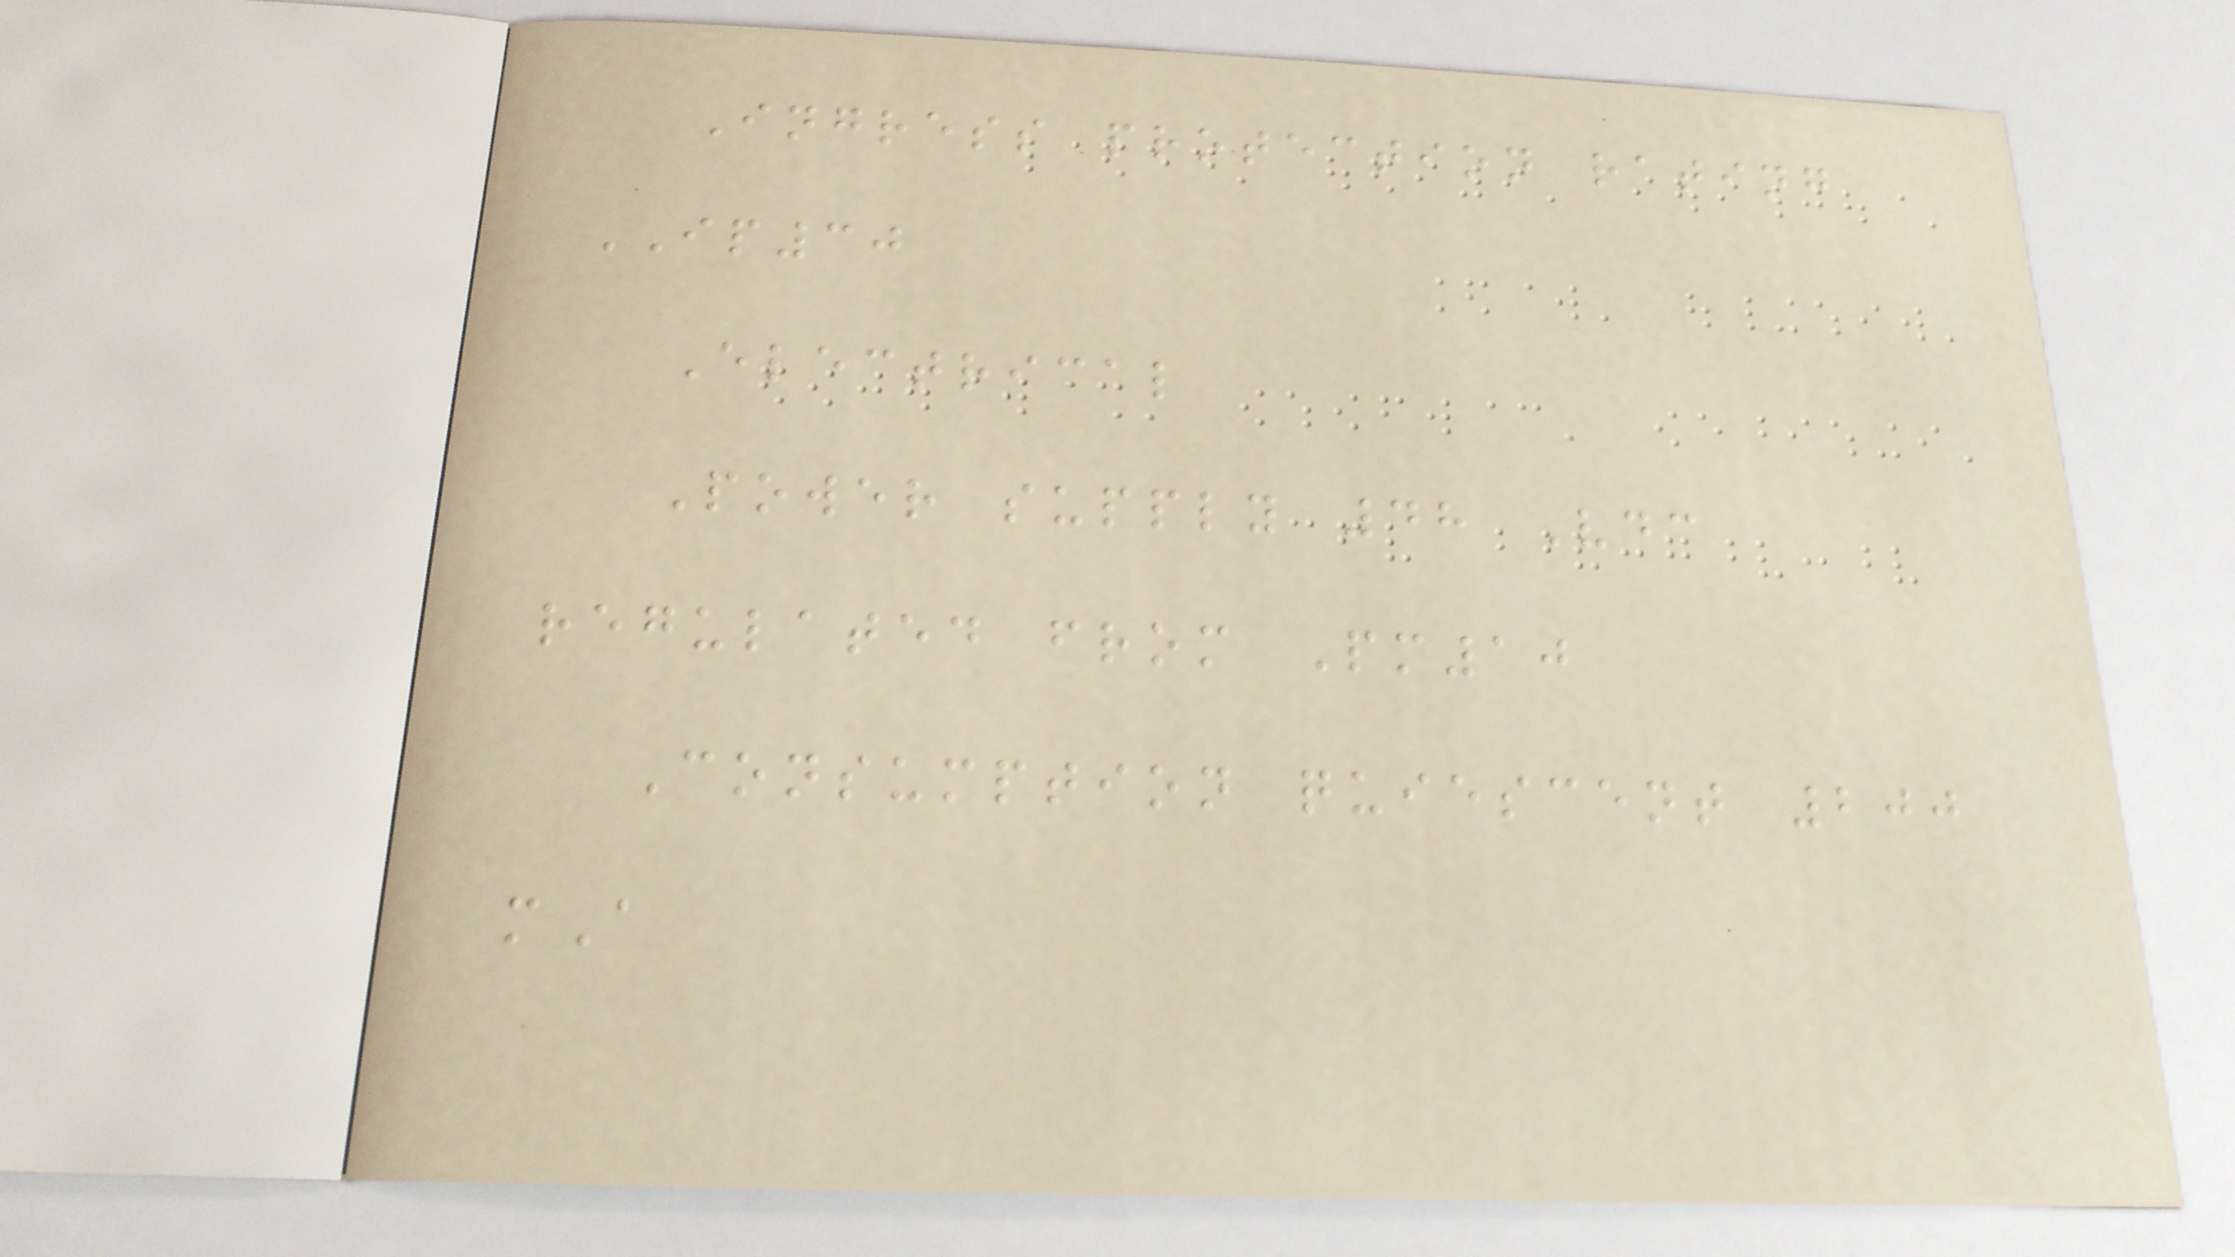Ingress protection rating
IP30
Electrical
Power supply 48 Vdc
regulated from Pm10
Consumption quiescent 200
mA
